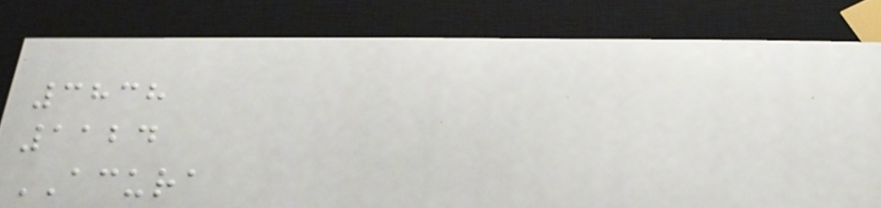3838
1124
ACURA
